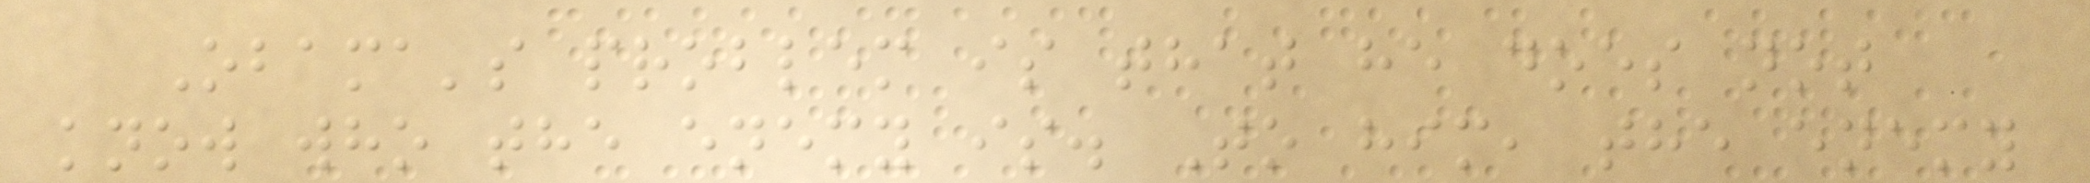Obama's problem is that he does not
know who the enemy is. To him, the enemy
